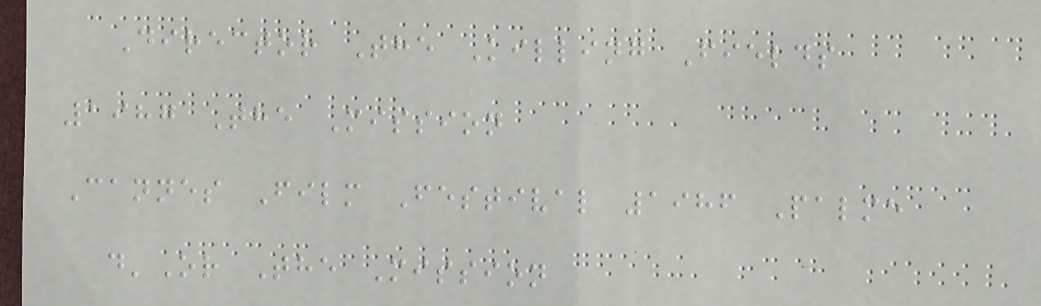Director The Killing Fields
1987 The Mission
Cannes Film Festival 1986 Palme
d'Or The Mission
